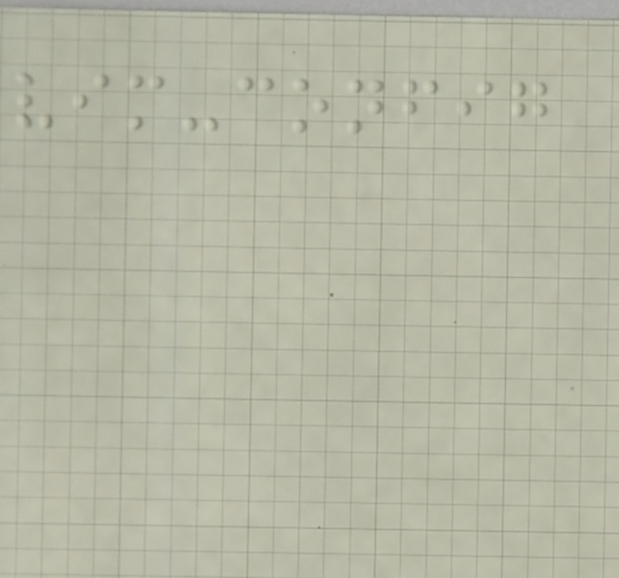vim-config
